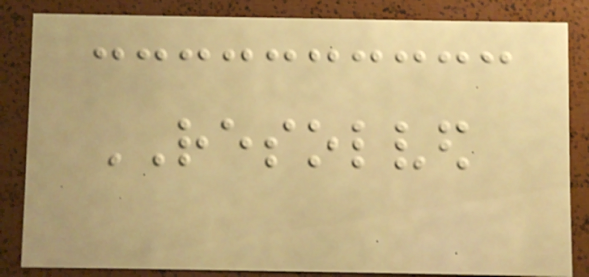RESOLVED
